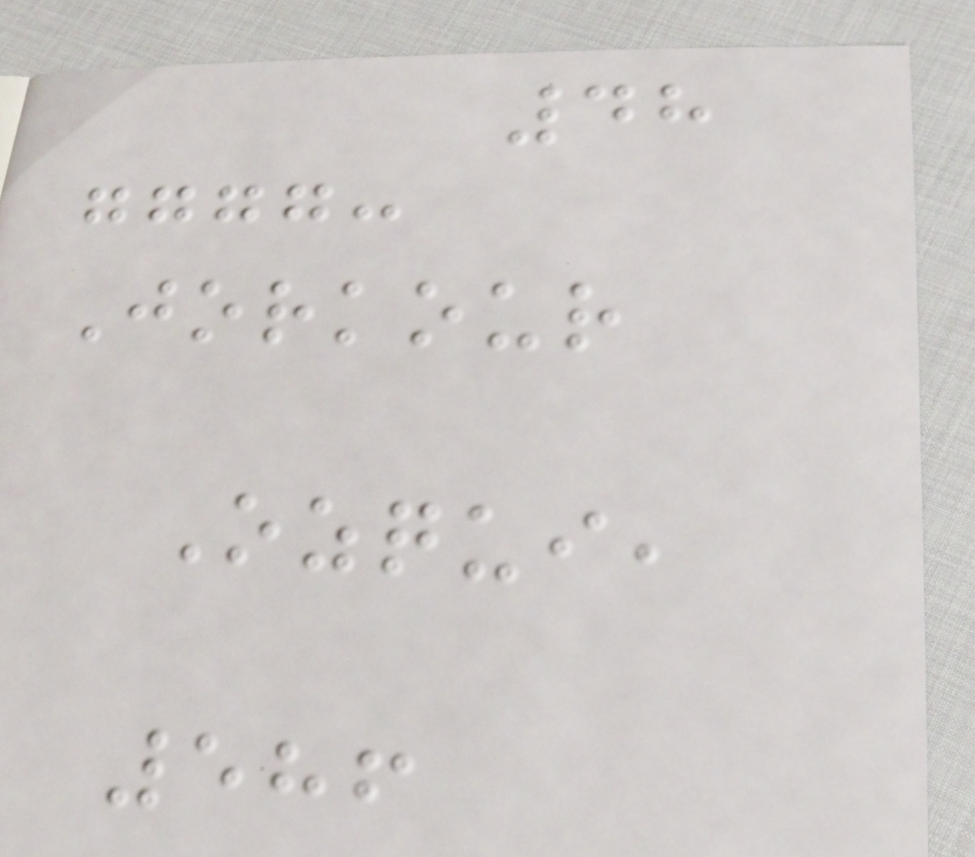48
Jorkour
Ozqui,
586
